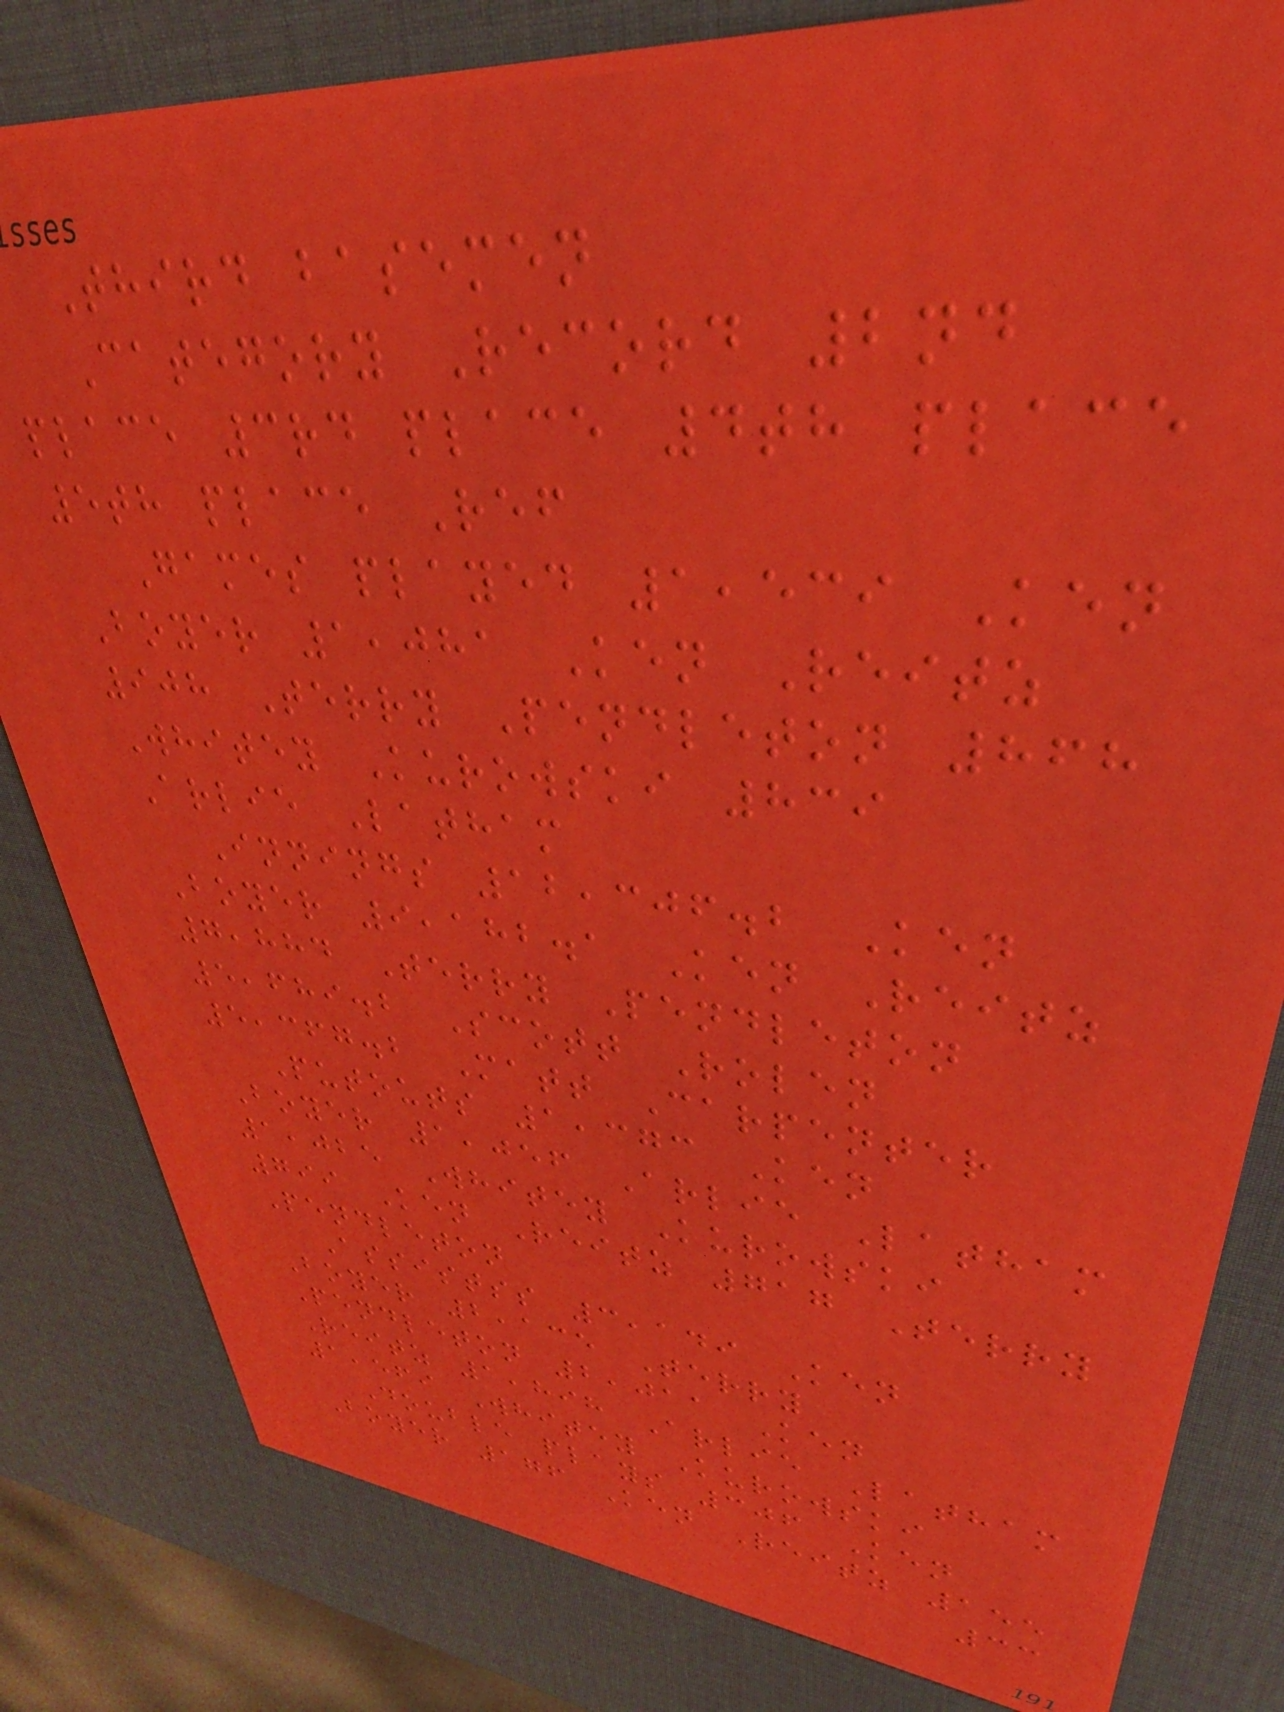Third basemen
Category Record 2nd
place 3rd place 4th place
5th place Ref
Games played 1,539 Ken
Boyer 1,081 Ken Reitz
908 Terry Pendleton 868
Whitey Kurowski 839
Arlie Latham
Innings 12,306.2 Ken
Boyer 9,182.1 Ken Reitz
7,884 Terry Pendleton
5,689.2 Scott Rolen
5,367.2 Matt Carpenter
Putouts 1,373 Ken
Boyer 1,056 Arlie Latham
1,025 Whitey Kurowski
799 Ken Reitz 717 Terry
Pendleton
Assistss 3,149 Ken
Boyer 2,135 Terry
Pendleton 2,011 Ken
Reitz 1,898 Arlie Latham
1,569 Whitey Kurowski
Double plays 306 Ken
Boyer 176 Ken Reitz 155
33
